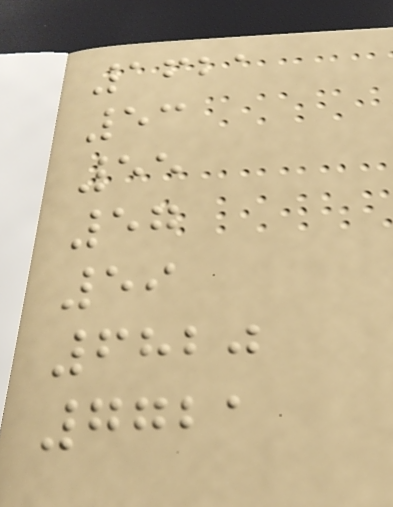1621
53
55
57
59
6820
7721
